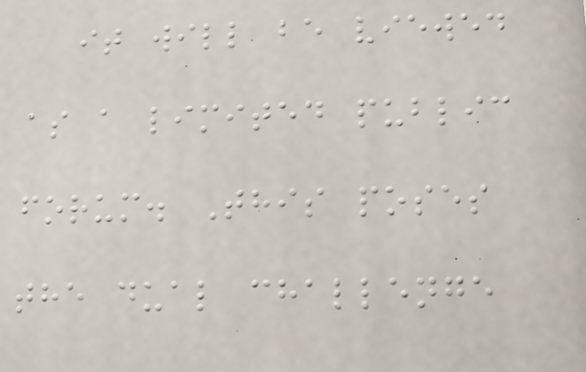it will be viewed
as a limited public
forum. This poses
the dual challenge
